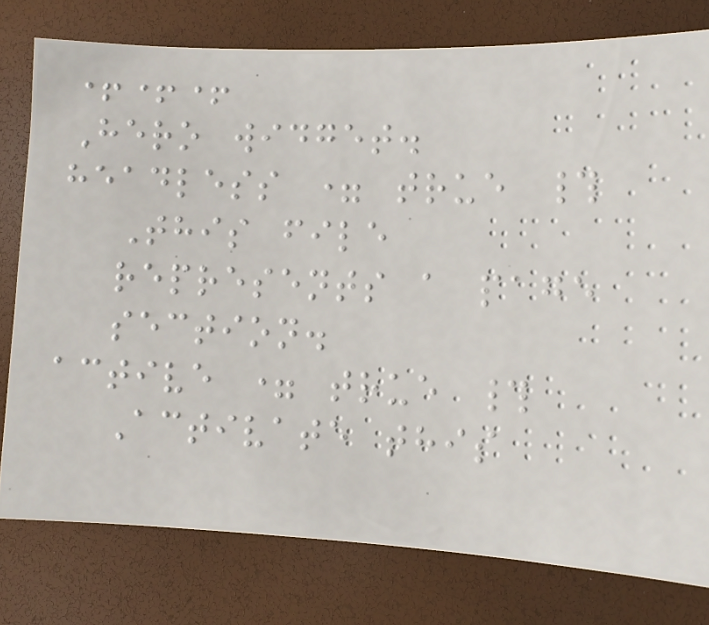+++
Hero widget.
headless = true #
This file
represents a page
section.
active = true #
Activate this
